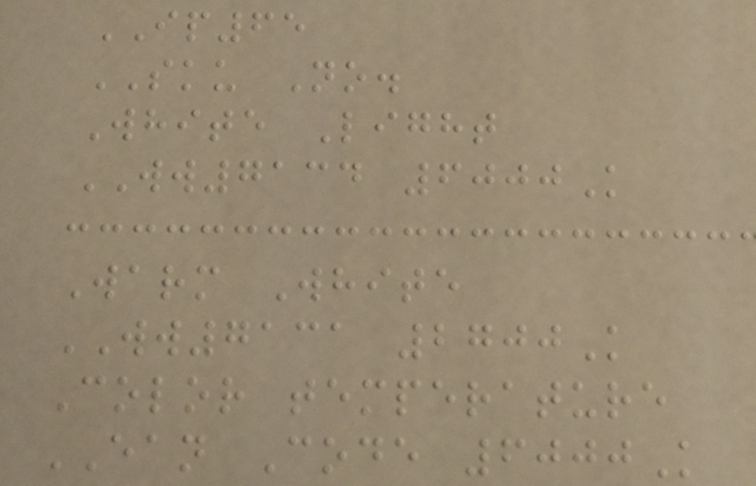IP65
SKU No.
White Light
WW7134 6000K
Warm White
WW7131 2700K
Color temperature
EAN Code 6000K
